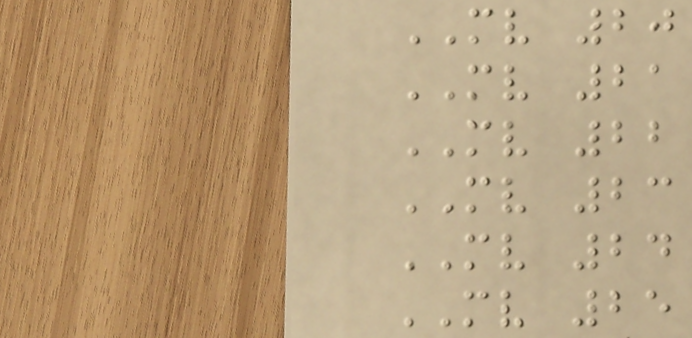MV 20
MV 21
MV 22
MV 23
MV 24
MV 25
